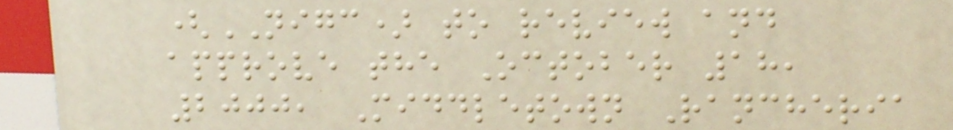(NIGC) to review and
approve the October 18,
2000, Middletown Rancheria
